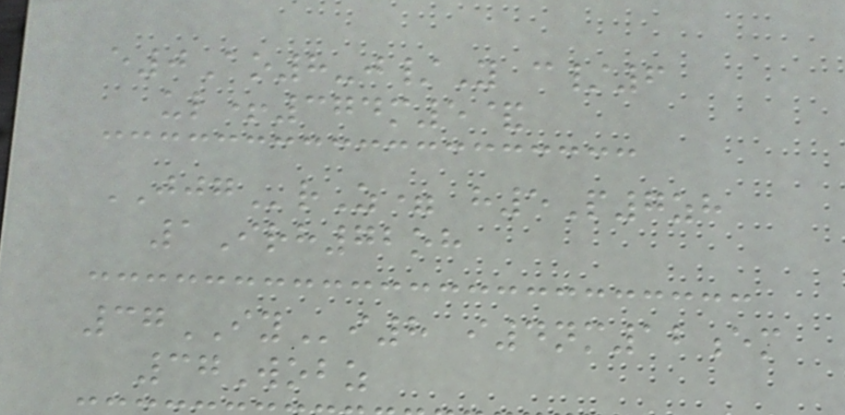e0Ao8-j/Y c/6
ul+374m5&
JJGrZ= h5P7zh
1Irh72oh
37IYi8 i4nm12em
37Wobz
